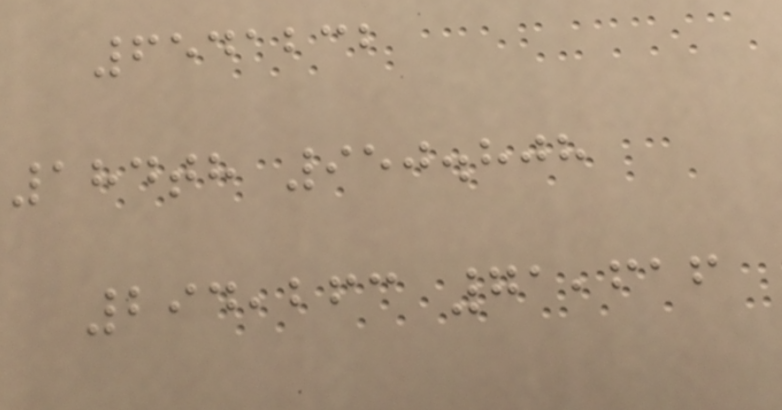6541232
184th 950.808
294,263 71,616
